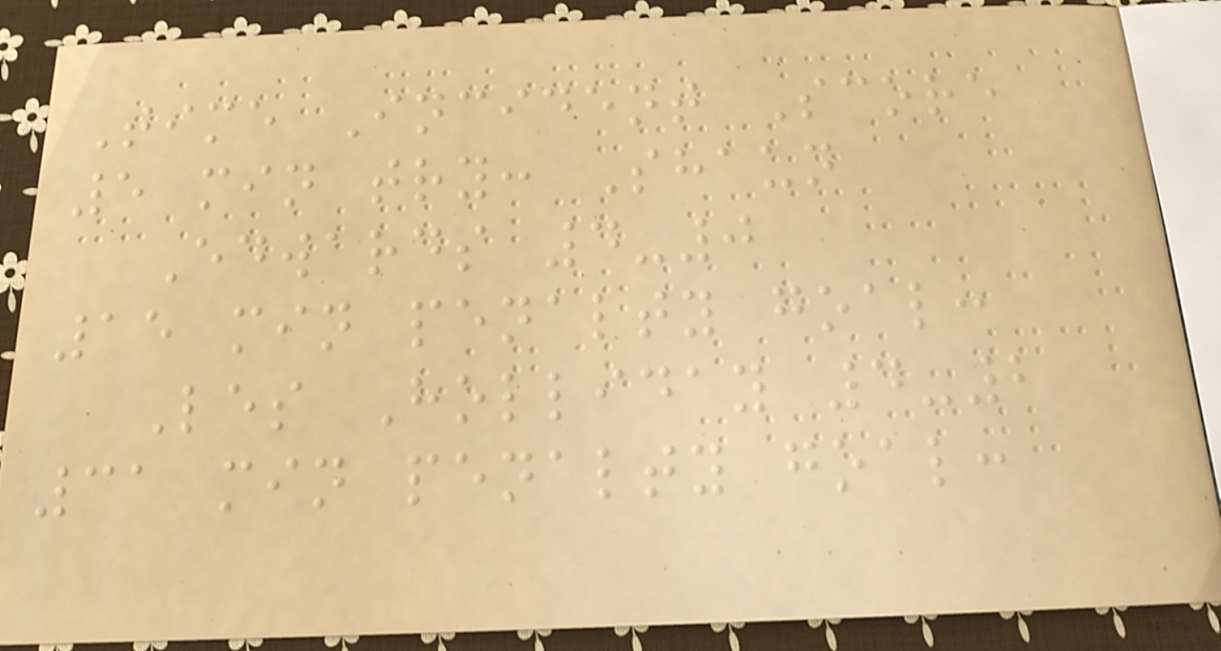Time Incident Score
5 min try: Shaun
Edwards 4-0
15 min penalty goal:
Les Holliday 4-2
31 min penalty goal:
